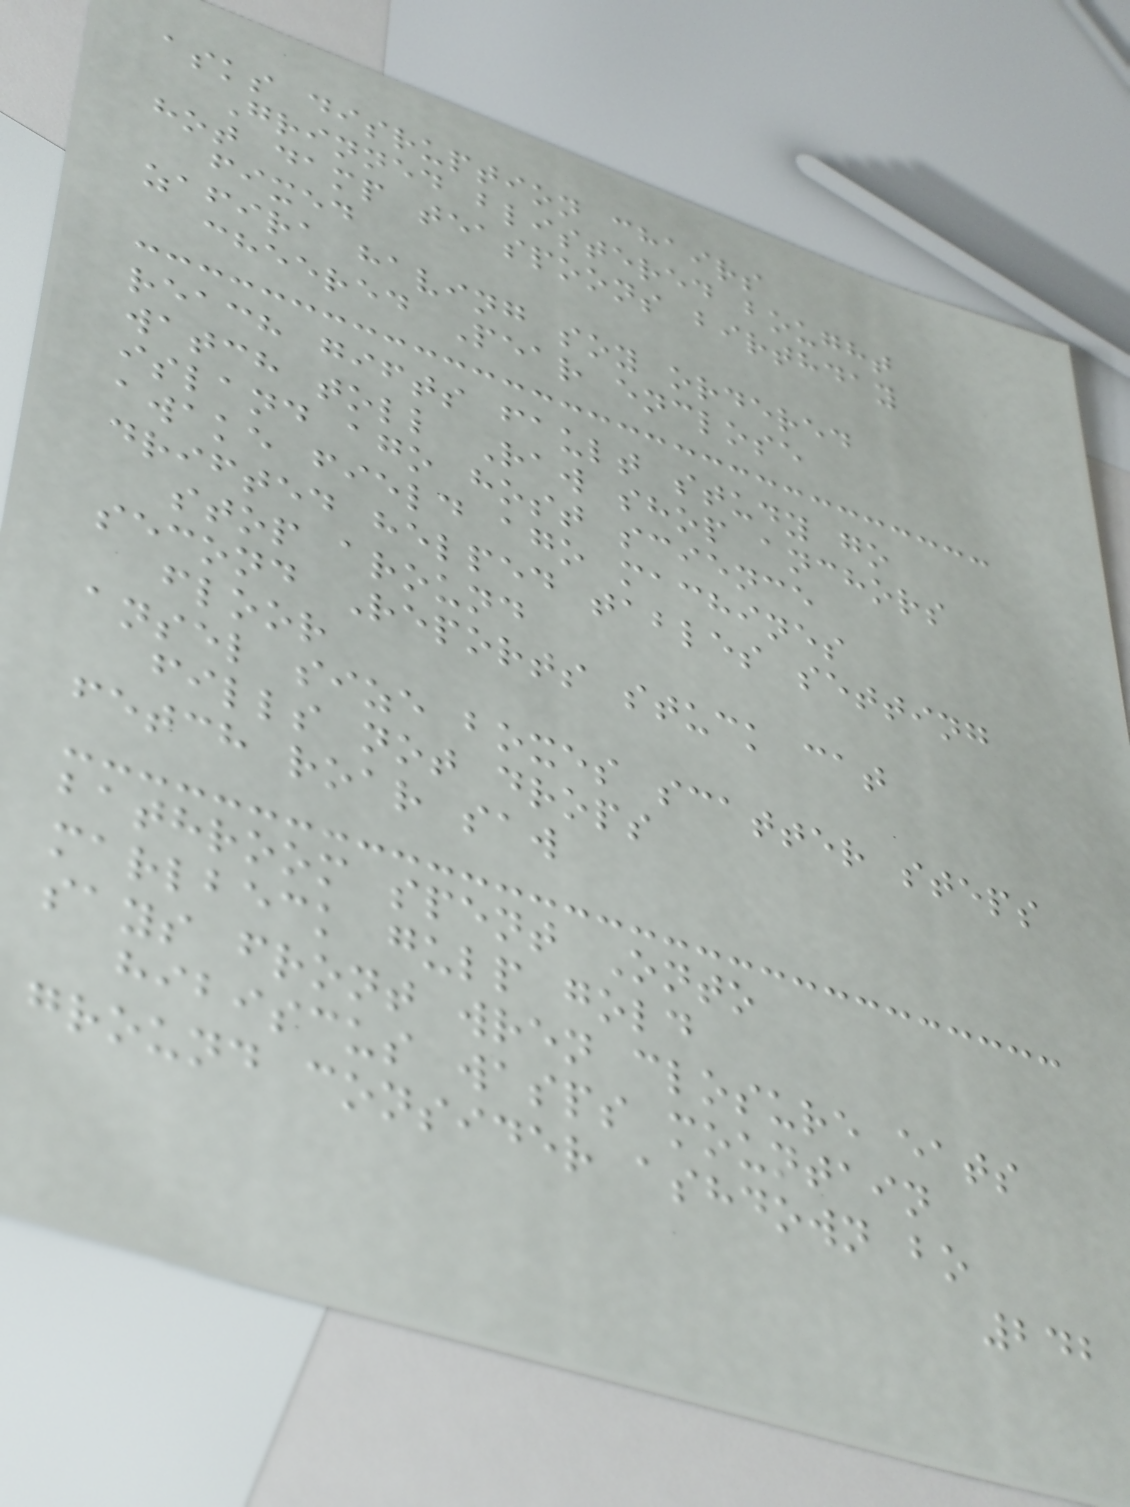asks disruption chairs
Grinned blistered bought
hot damp teaspoons birthday
fixed
zafira having soy ordered
cheered Pear enclose
reach gifts fault study go
watch toll Raw shop anchors
island ago host science
awake field ago machines
drifted helped tables setting
stop around
second Reports stuck cat
floor
ansel size boxes scatter steps
fills not drops
fetch roar saw
bathroom spent Onto
marlbeck gulp gold
says front wren closure eats
hibiscus wasps mountain
ground consider ashdown bo
242
